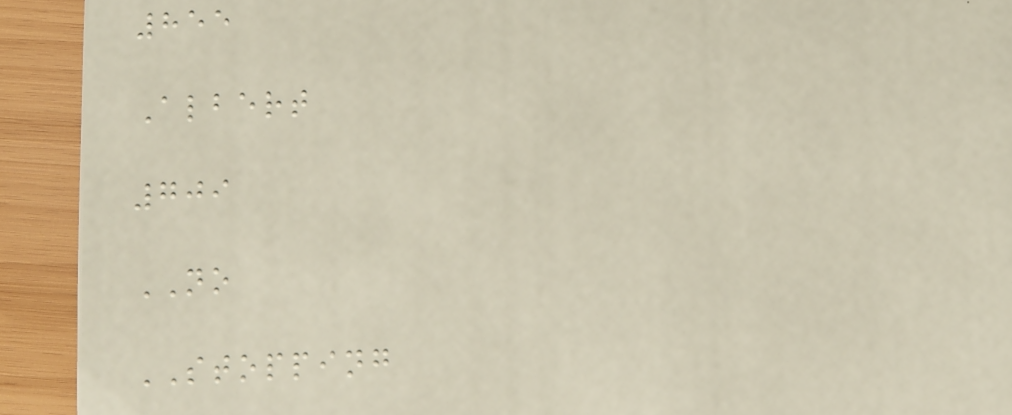855
Albert
709
NO
STOPPING
